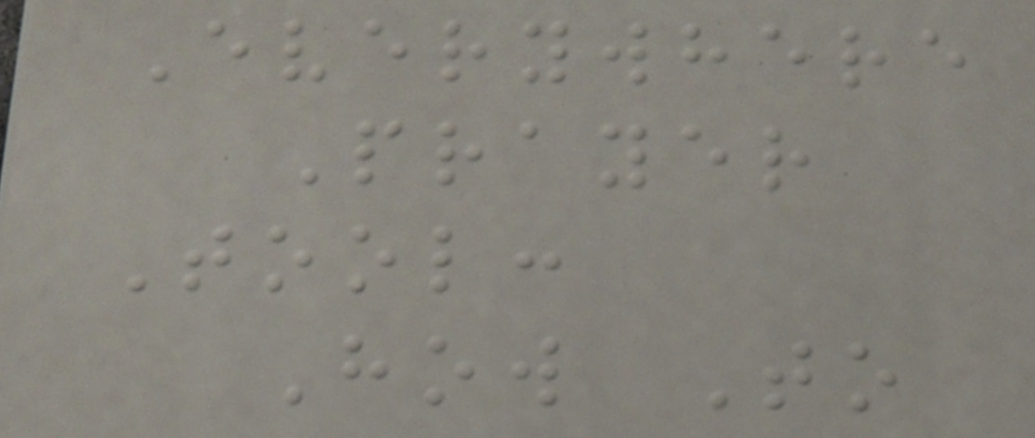Everywhere
Prayer
Tool:
How To
